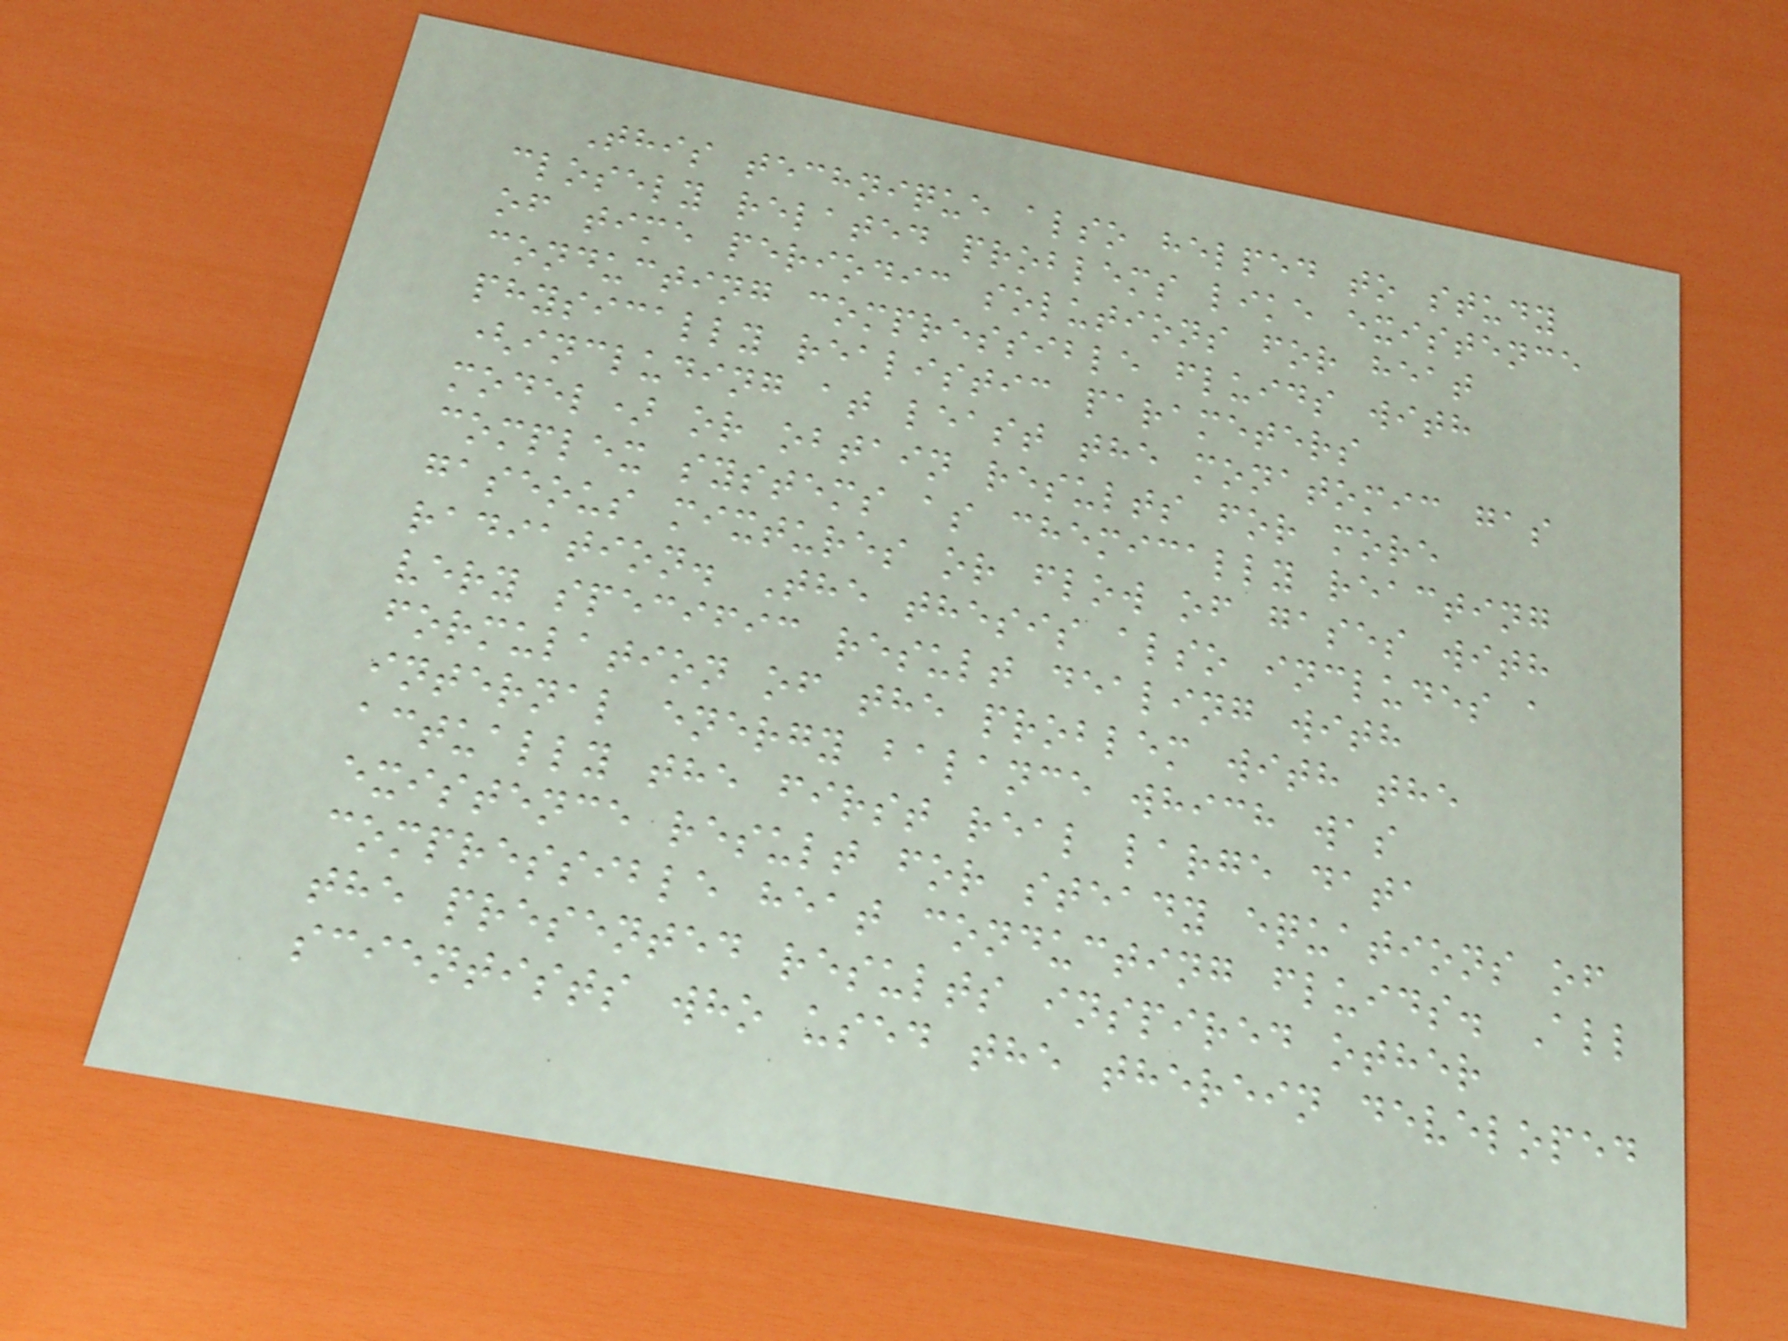This technique also helped to study
closely related problems like existence
of time periodic solutions for heat
conducting compressible fluids with
physically realistic parameters
(including at least the monatomic gas
model) or obtain results for more
complex systems as chemically reacting
gaseous mixtures or flow of gases with
radiation. The thesis also includes a
very specific result dealing with
formulation of the problem with the
internal energy balance which was
actually the first real large data
existence result for steady equations of
compressible heat conducting fluids. All
the presented results inspired other
scientists who used the therein developed
